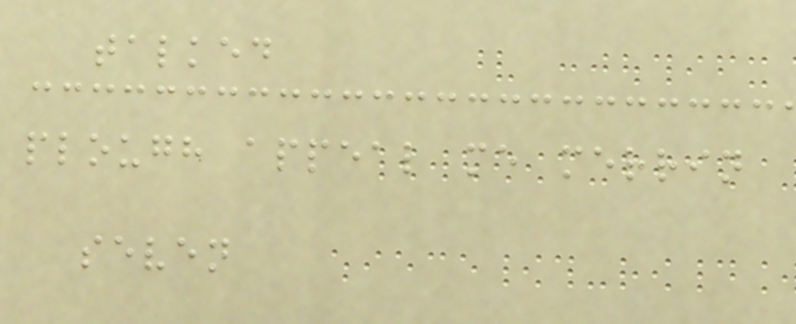talked
plough appeal me merrin
seven
